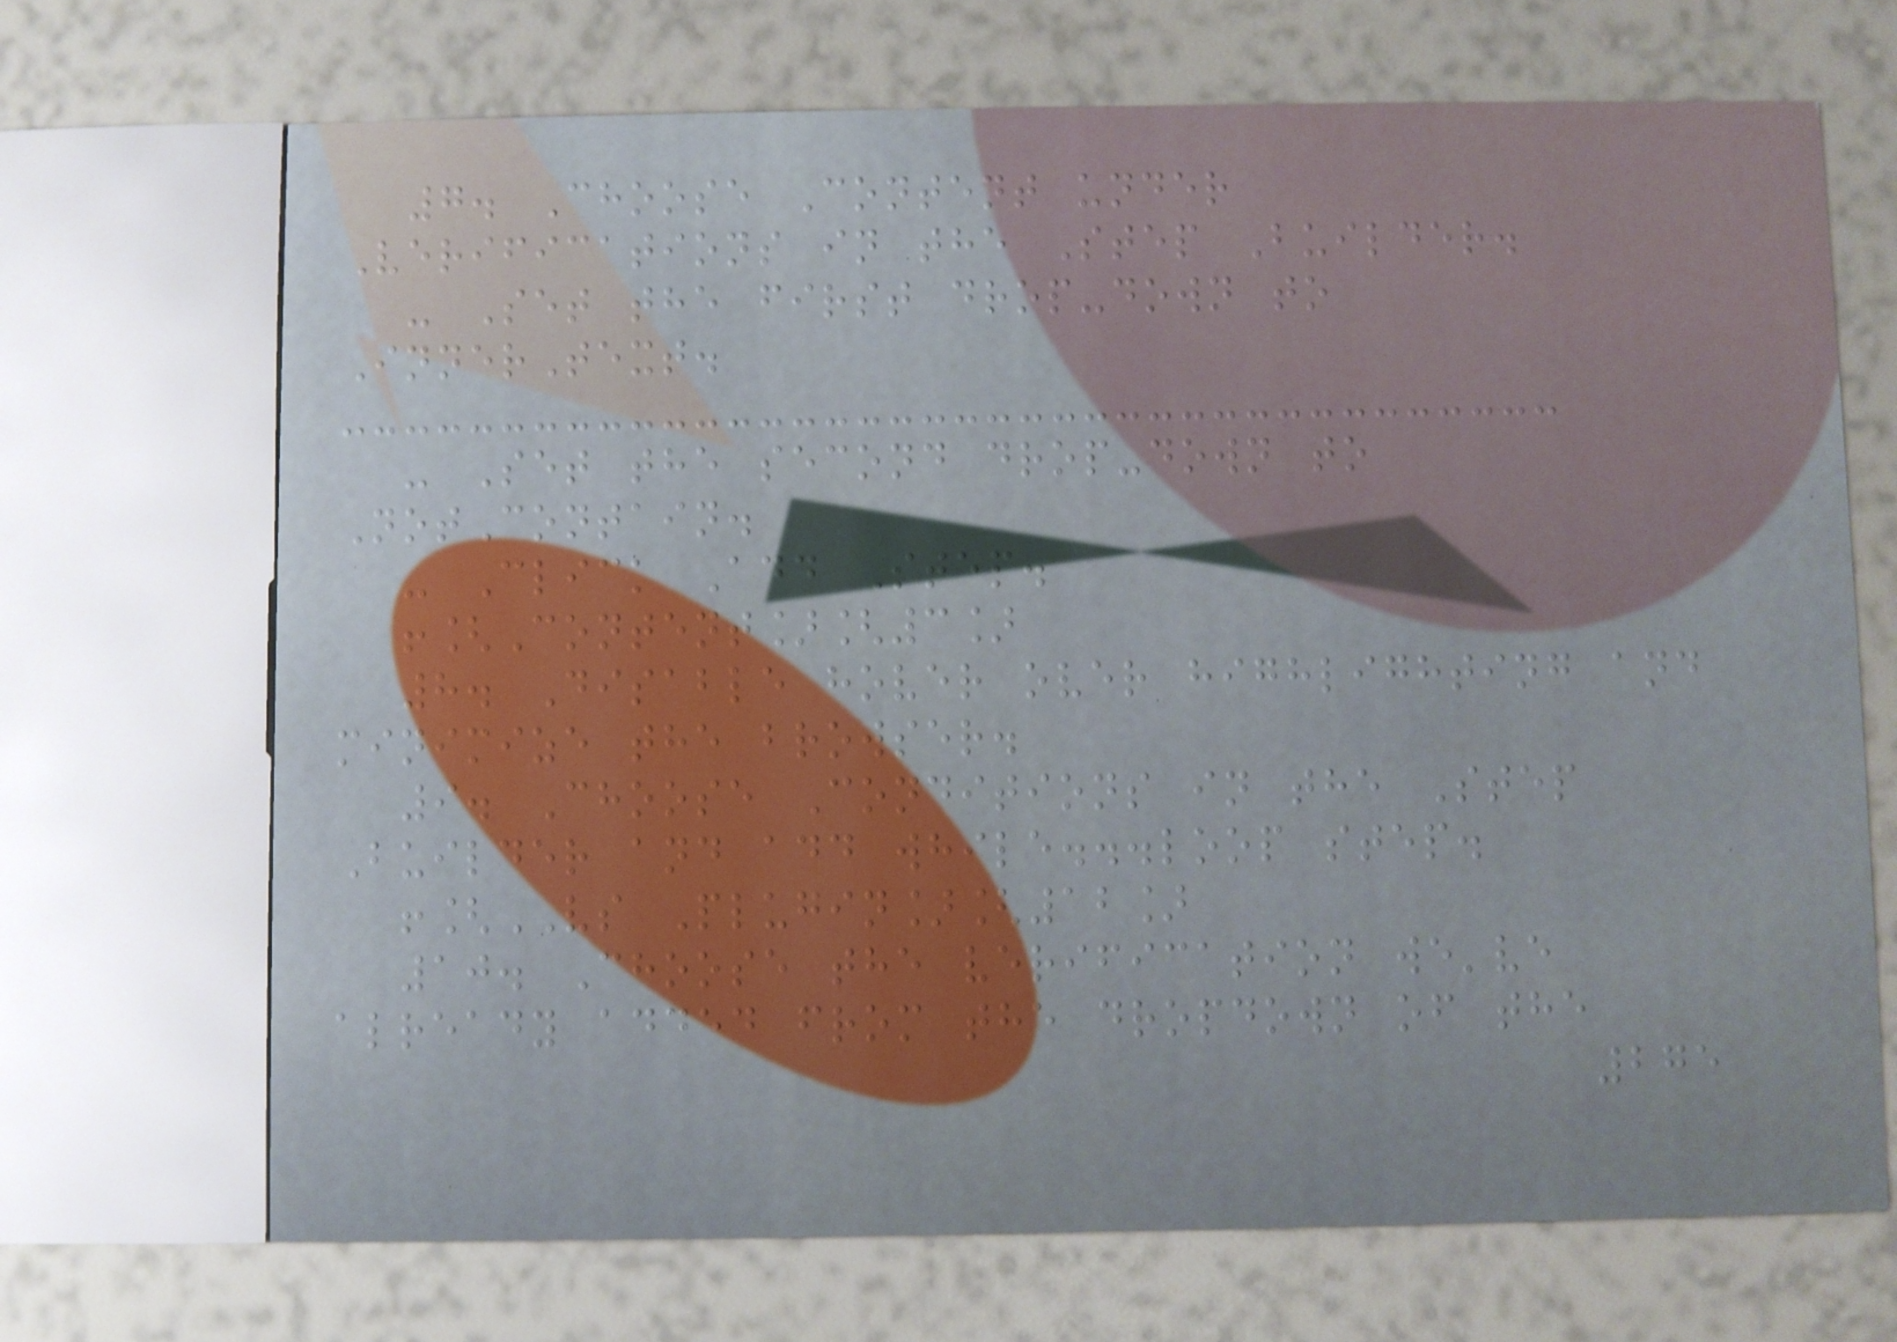7. Choose Content under
Verifications in the Step Builder.
- Set the first drop-down to
InnerText.
- Set the second drop-down to
NotContain.
- Click Add Step.
![Content][3]
8. Disable hover over highlighting and
minimize the browser.
9. Choose Conditions in the Step
Builder and add while...loop step.
![VS Plugin][12]
10. Choose the verification we've
already added from the dropdown of the
275
